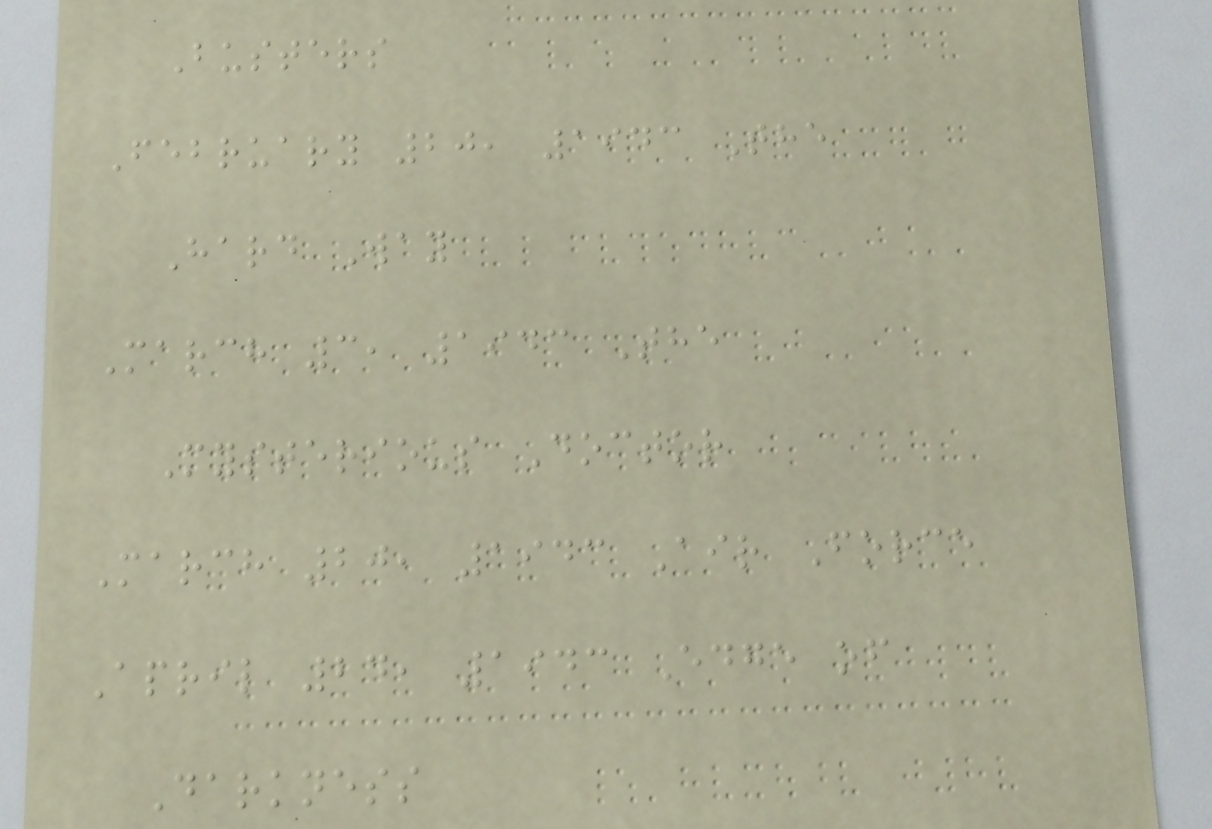Busters
February 20, 1943 The
Hard Way
March 3, 1943 The
Mysterious Doctor
March 20, 1943 Air Force
April 24, 1943 Edge of
Darkness
